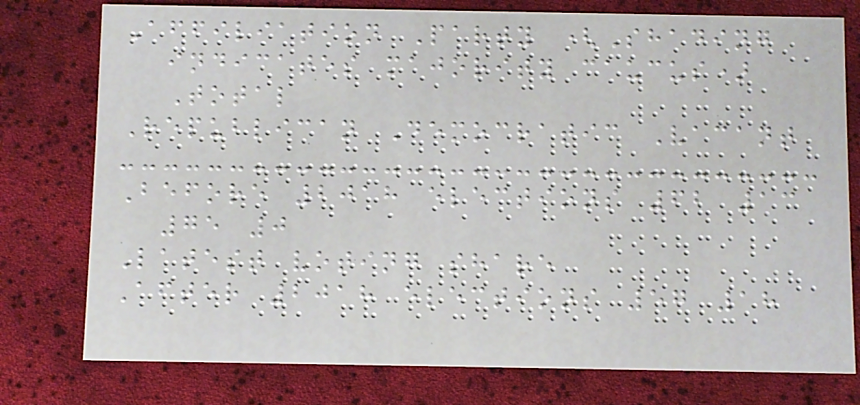Affiliation Party (Shading
indicates majority caucus)
Total
Republican Democratic Vacant
Before 2018 elections 62 13
75 0
Latest voting share
After 2018 elections 57 18
